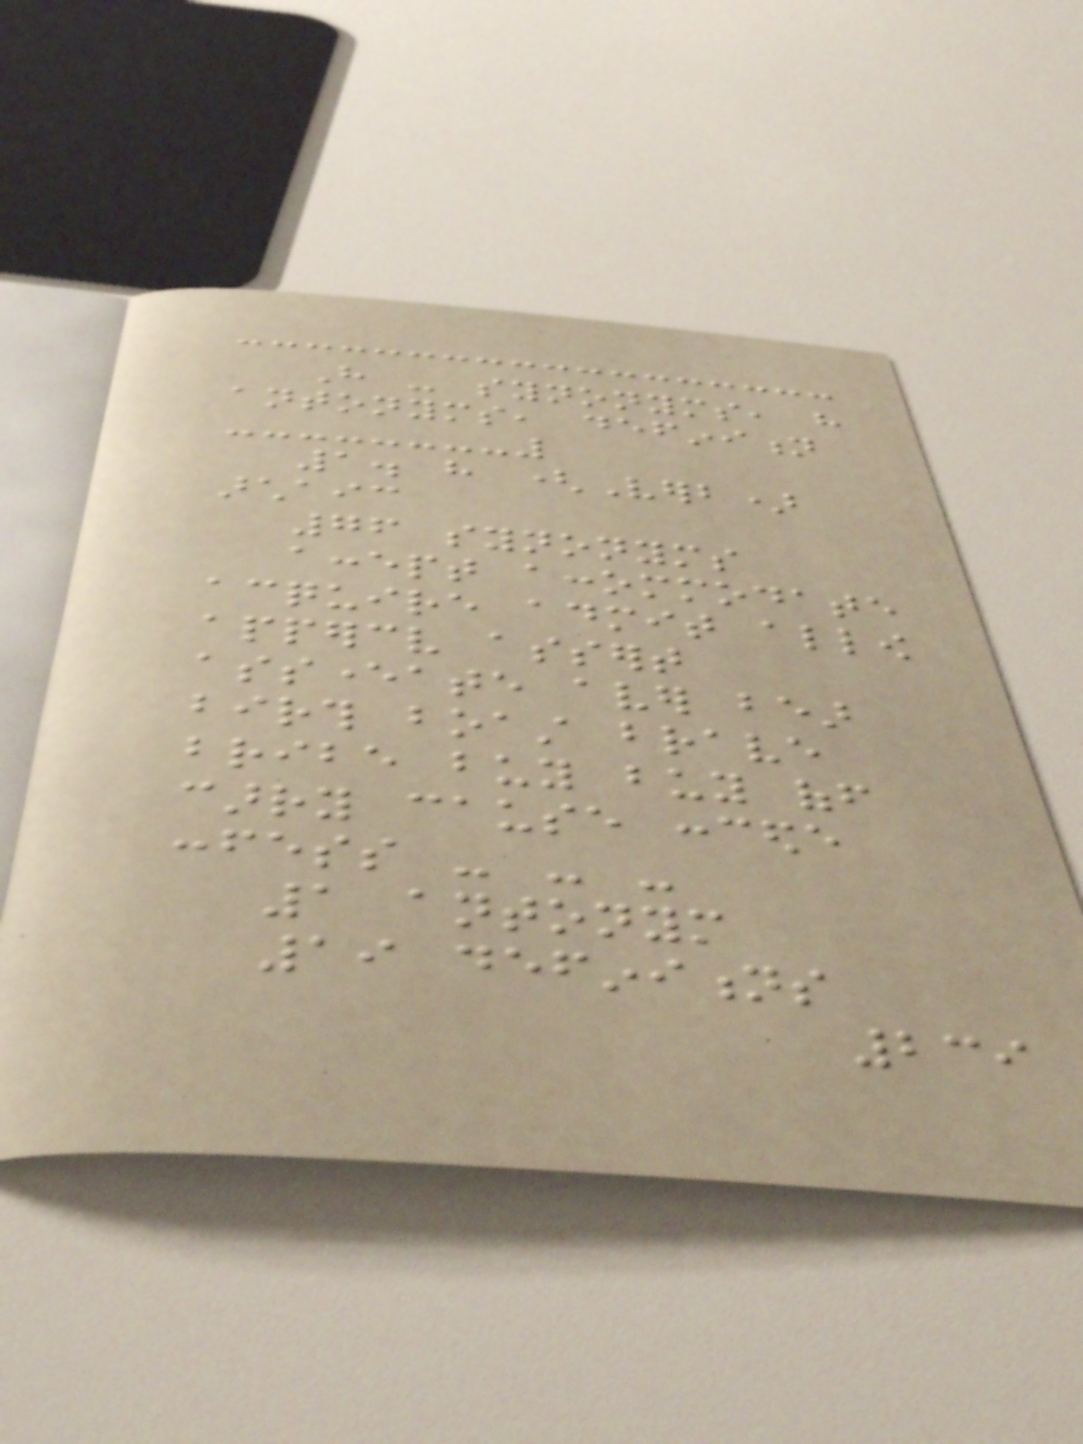Have - synonyms, have
antonyms, definition
1. have (Verb)
archaic
76 synonyms
accept accommodate
acquire admit allow
apperceive assert
asseverate aver bear
birth boast brave
bribe buy buy off
carry cause concede
confess - - -
1 antonym
19 definitions
239
